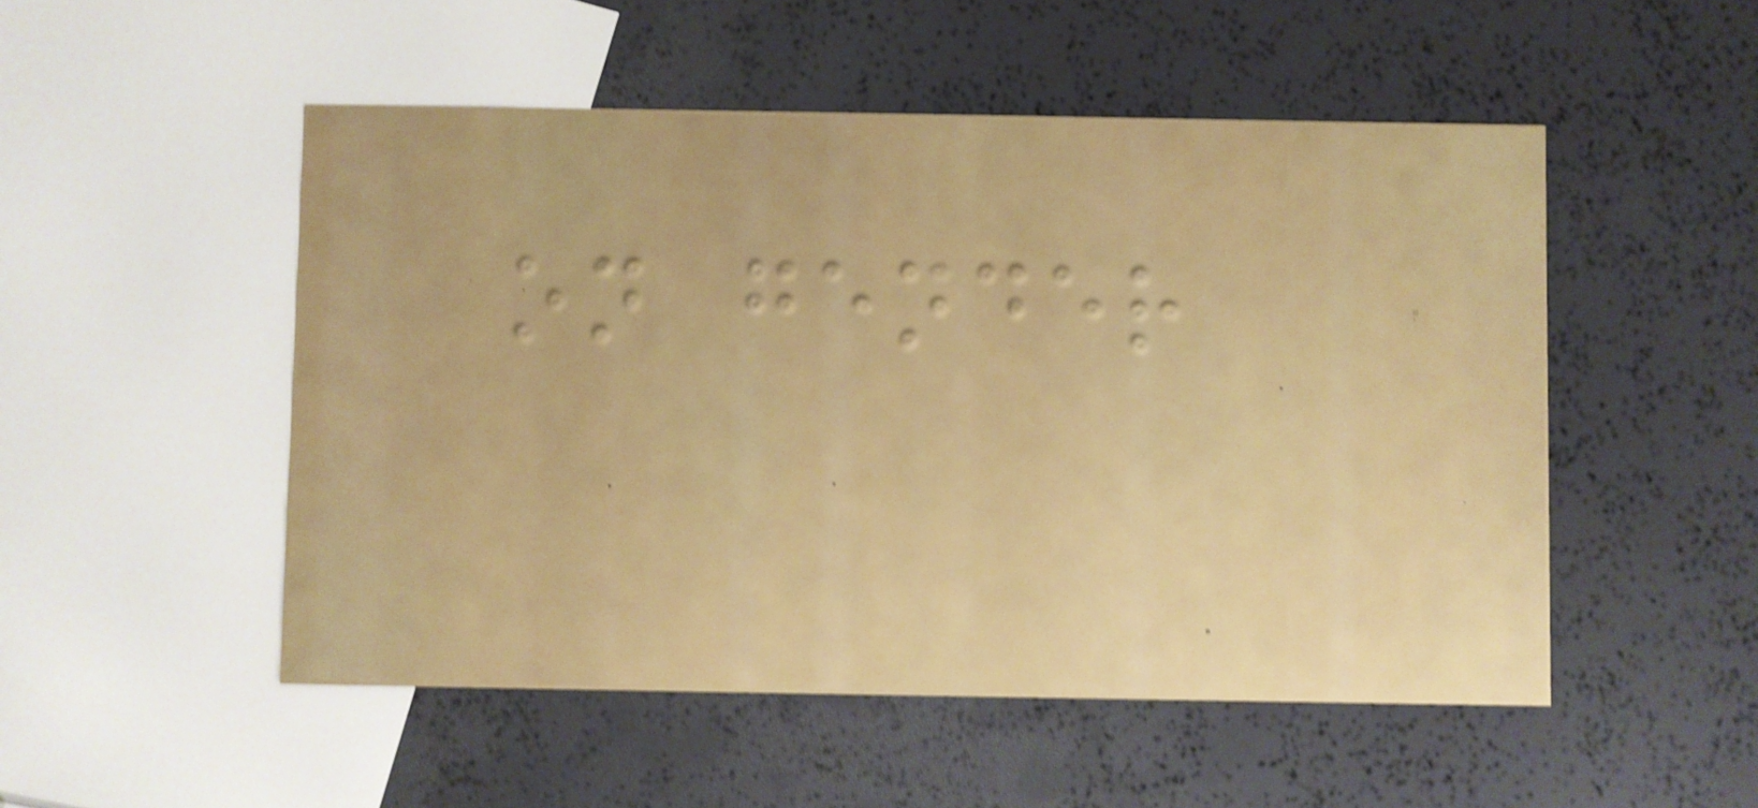on gender
